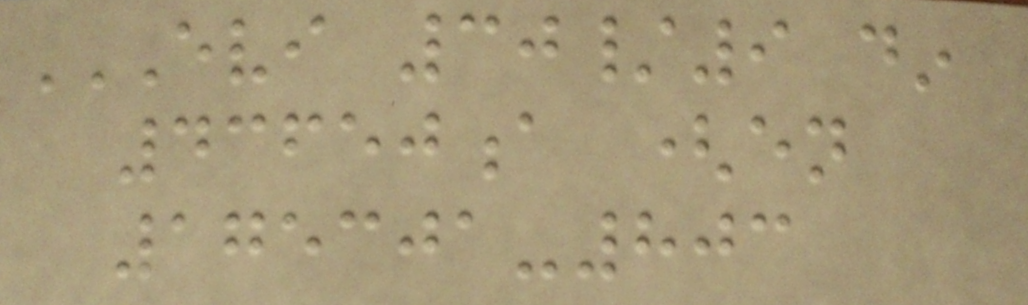EVI 30/9 DIN
43650A (EN
175301-803
